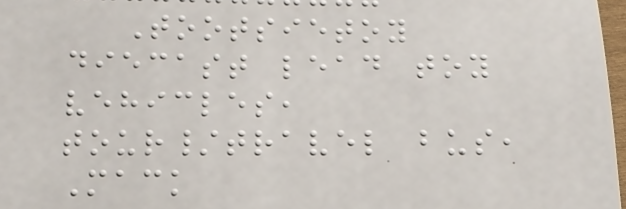Tootsietoy
diecast lead toy
vehicles,
tour/travel bus,
Mack
